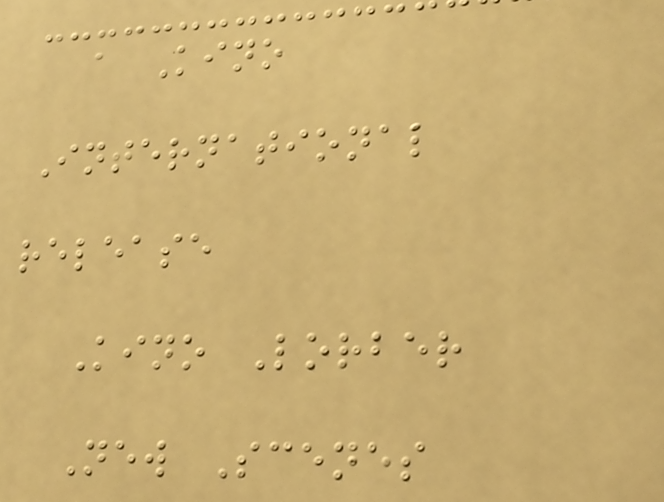a Kino
International
release
Kino Lorber
New Scenes
